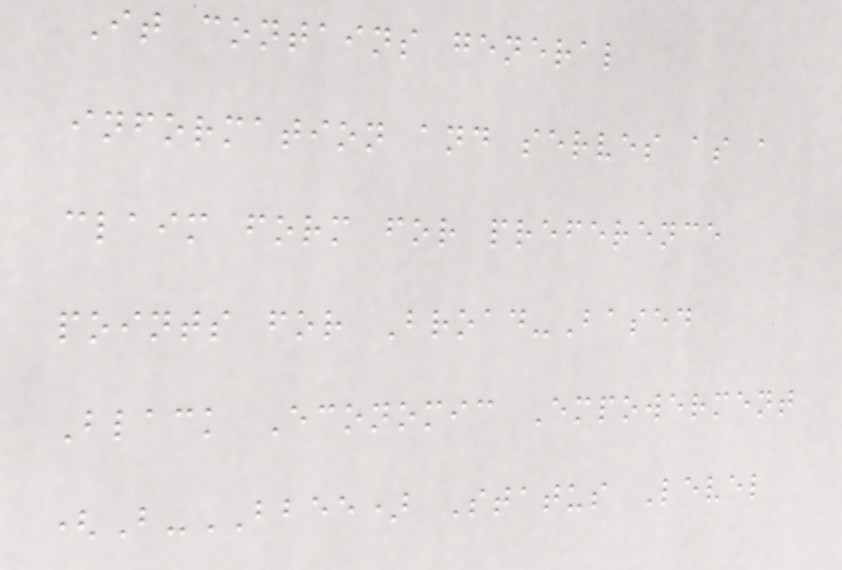It contains general
information and serves as a
claim form for preference
points for Broad-Based
Black Economic Empowerment
(B-BBEE) Status Level
